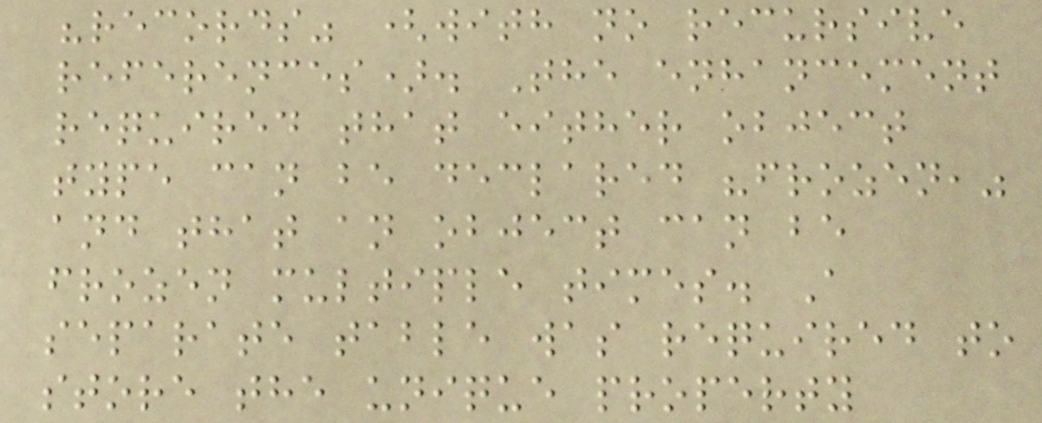"records" (with no recursive
references). The enhancement
required that either object
type can be declared "frozen,"
and that an object can be
frozen multiple times. A
separate table was required to
store the unique property
